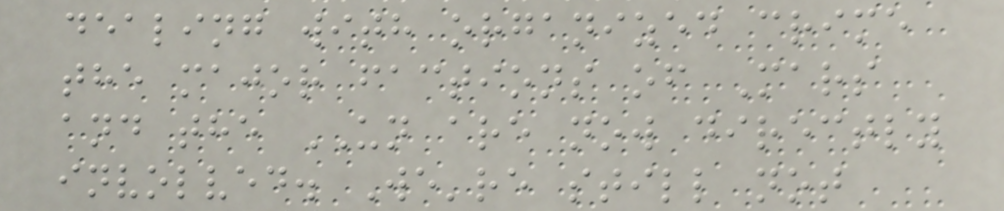dealing with organized crime
the major factions of Mars
and the UN are now directly
involved. We're still not
